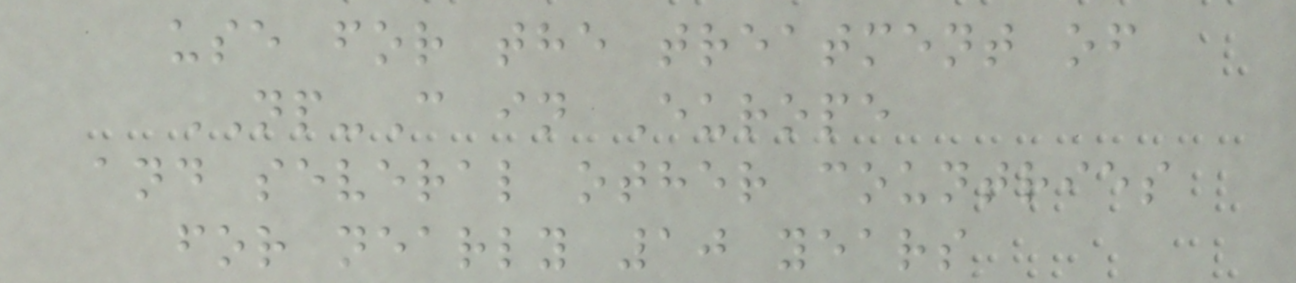use for the treatment of
NP-C in Europe
and several other countries
for nearly 10 years
